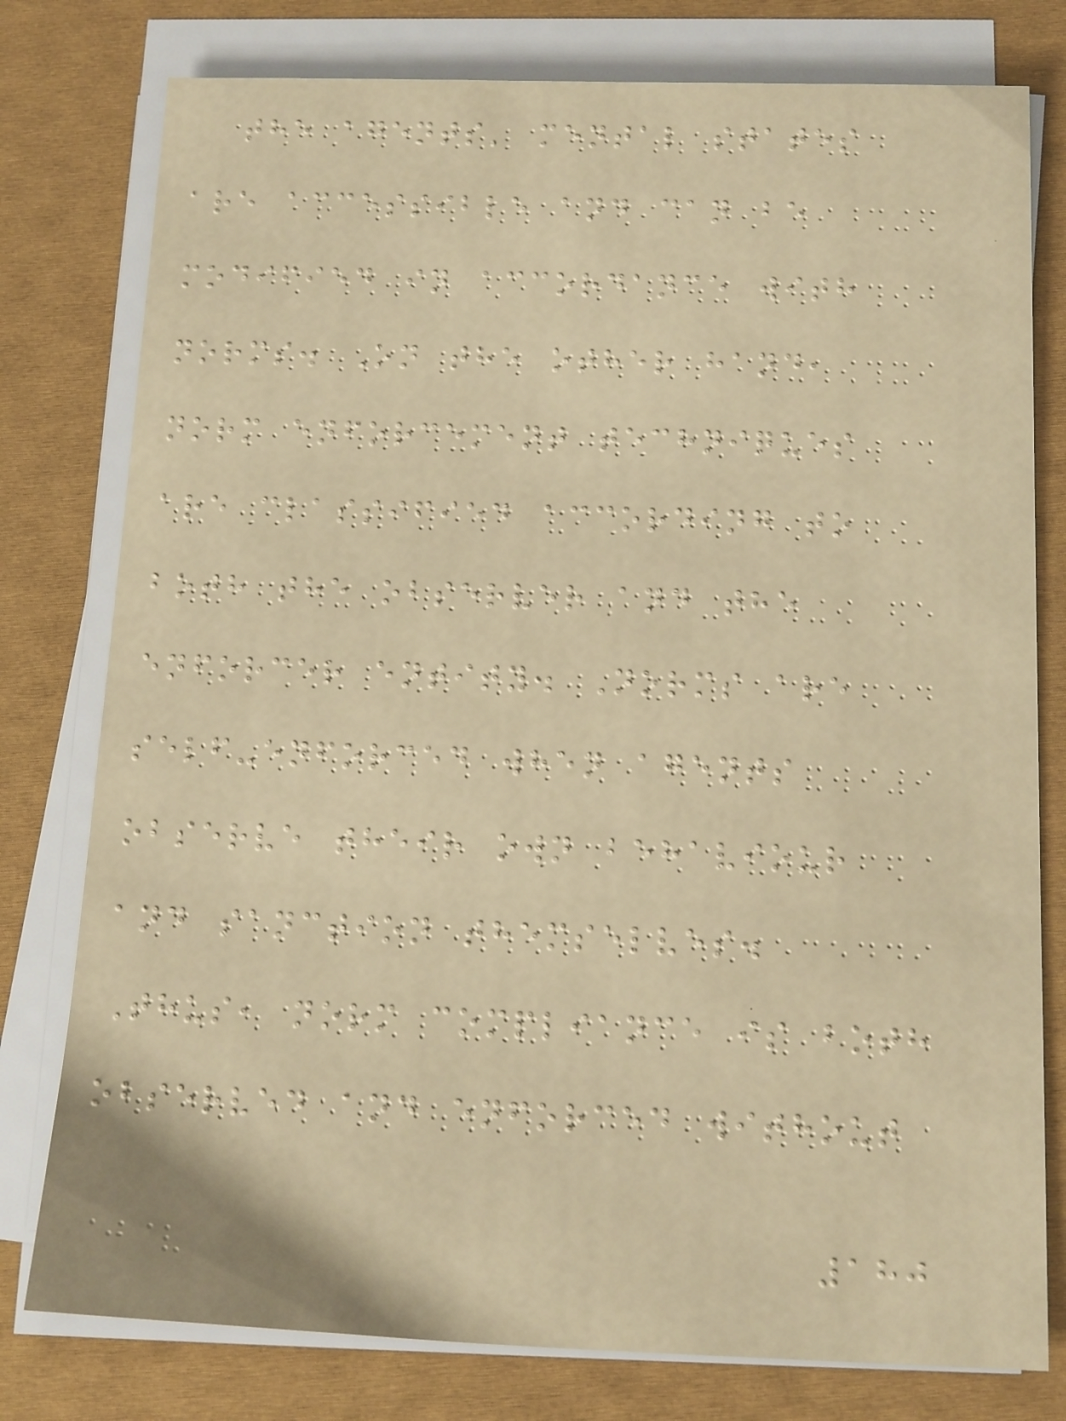the agents' mental states
are accessible and can be
modified in accordance with
norms. On the other hand,
norm enforcement techniques
are classified according to
both the observer and the
enforcer entity. Norms are
self-enforced when agents
observe their own behaviour
and sanction themselves.
Thus, norm compliance is both
observed and enforced without
180
